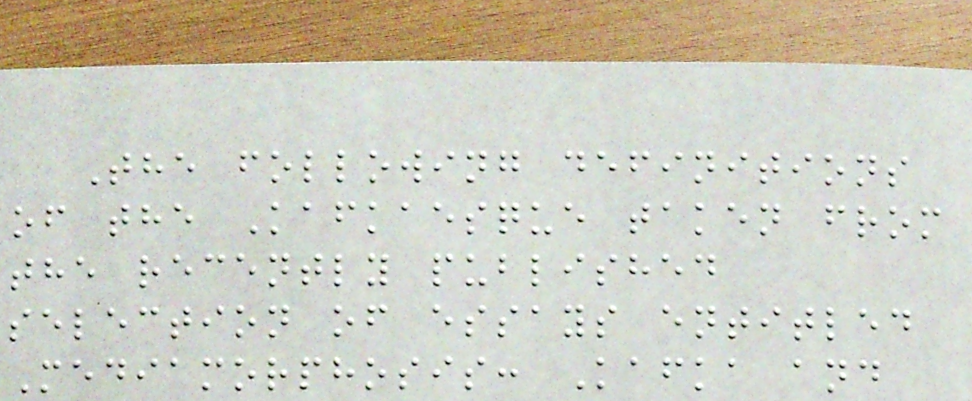The following definitions
of the Kafkaesque taken from
the recently published
selection of essays entitled
Mediamorphosis: Kafka and
